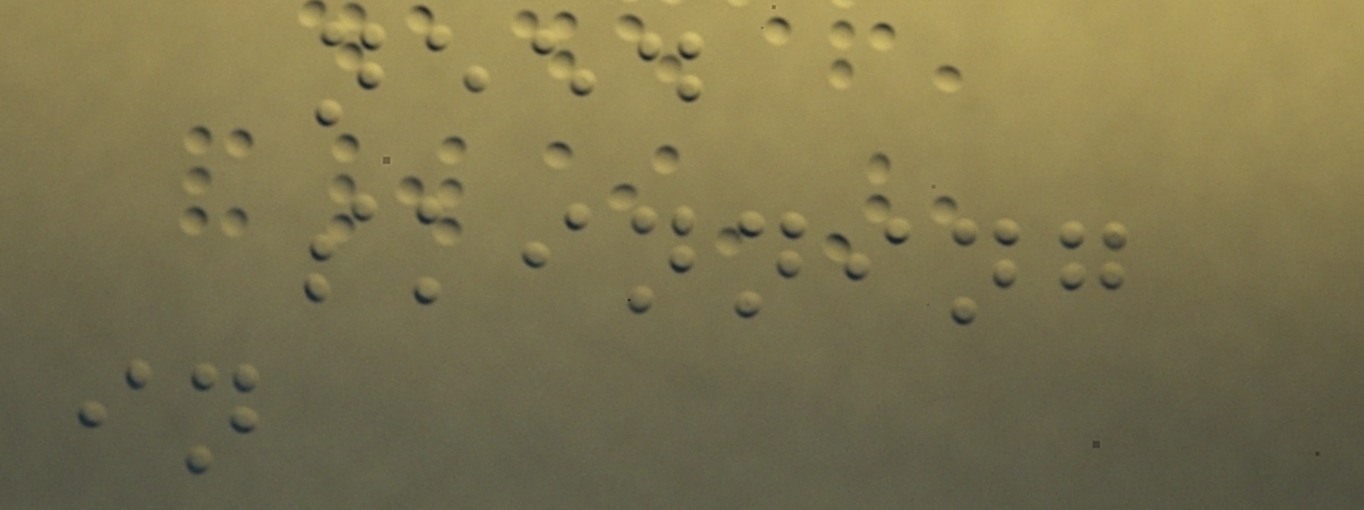need
skinning
in
